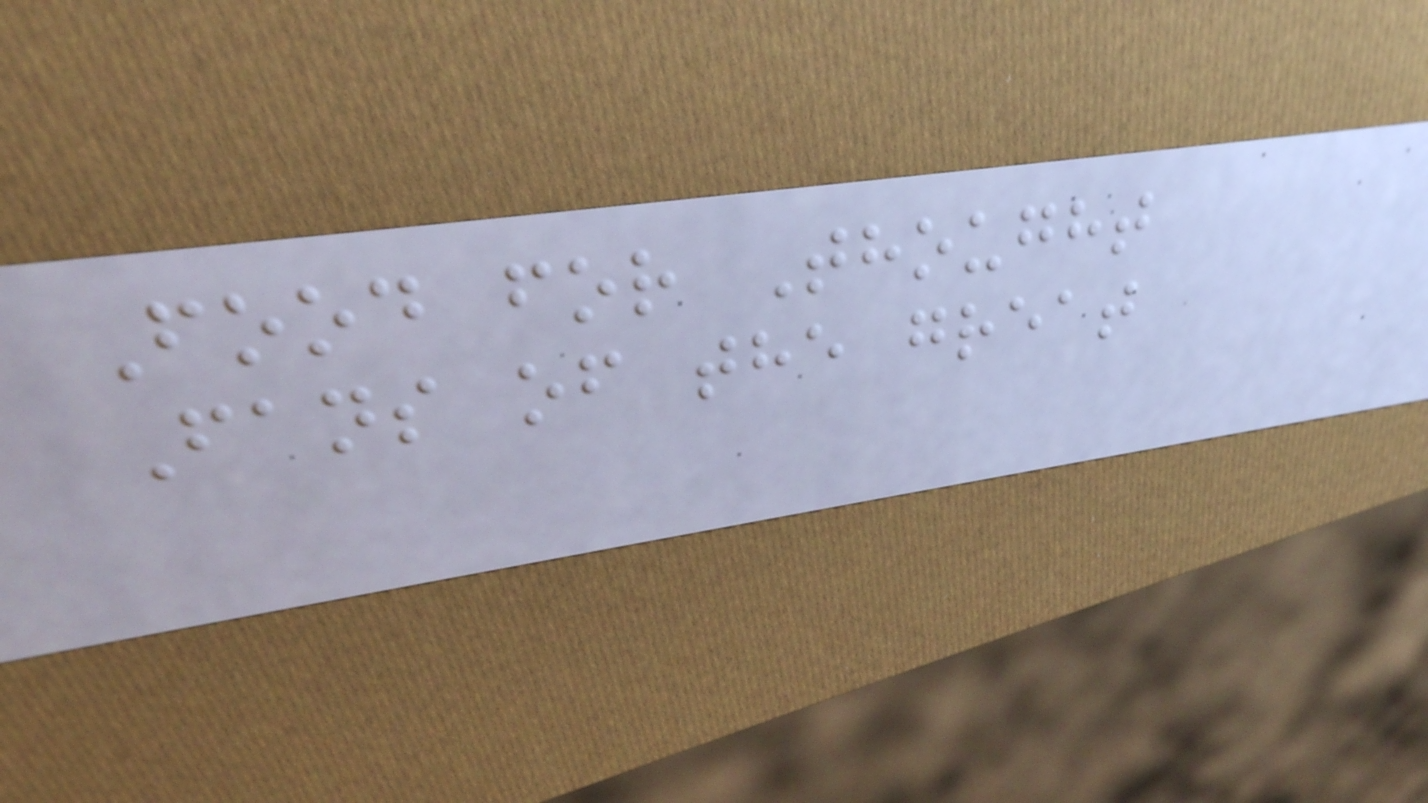Food for Thought
Fans of the great
